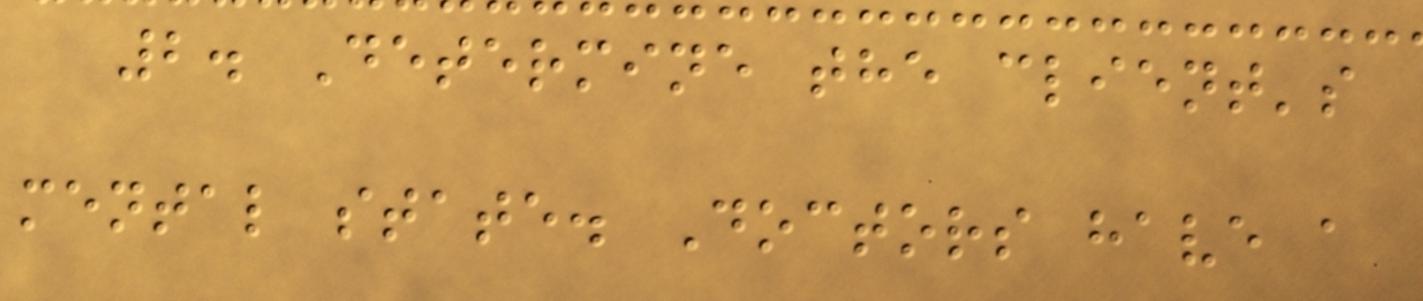2. Determine the client's
mental state. Doctors have a
